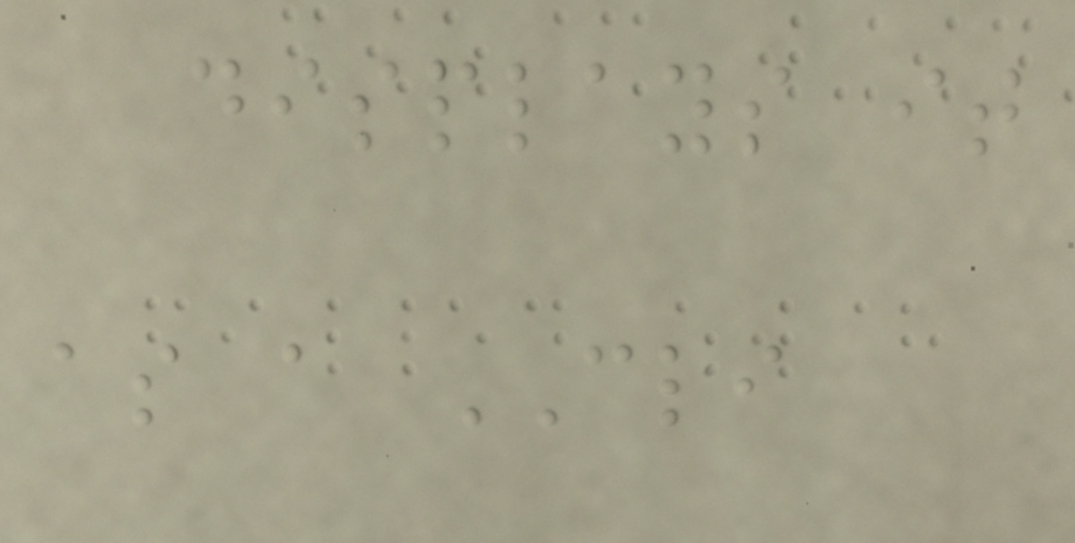displays it
as a CLI
